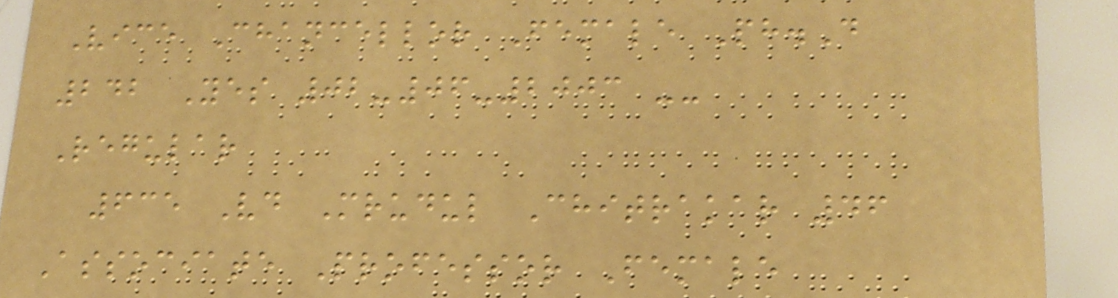Vice Chancellor Female Ph.D
242 Yes 02-06-2003 --
Regular
635 Vd Mrudul Chitrakar 46
Associate Professor Female
